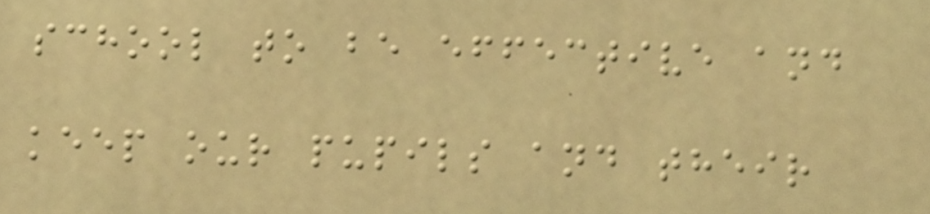school to be effective and
keep our pupils and their
